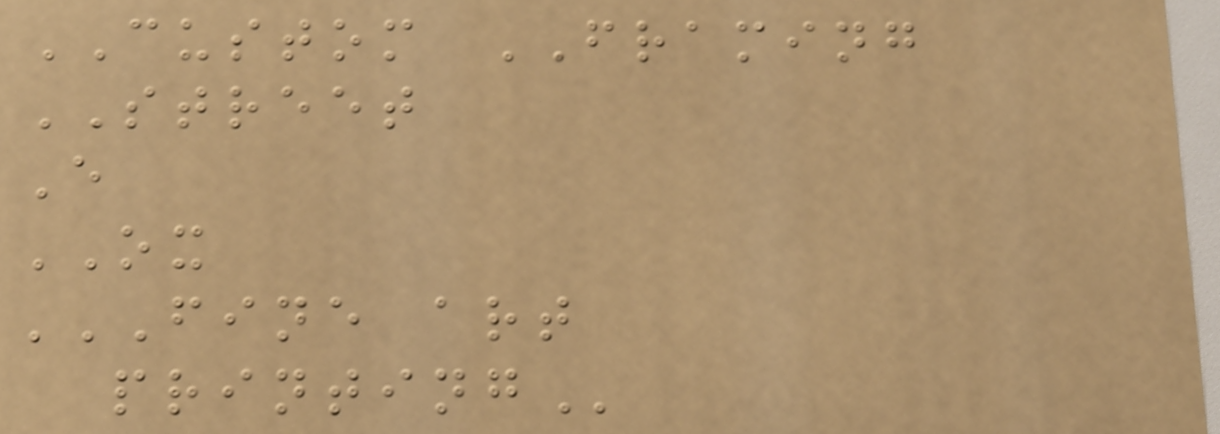CUSTOM FRAMING
STREET
E
OX
FINE ART
PRINTING
